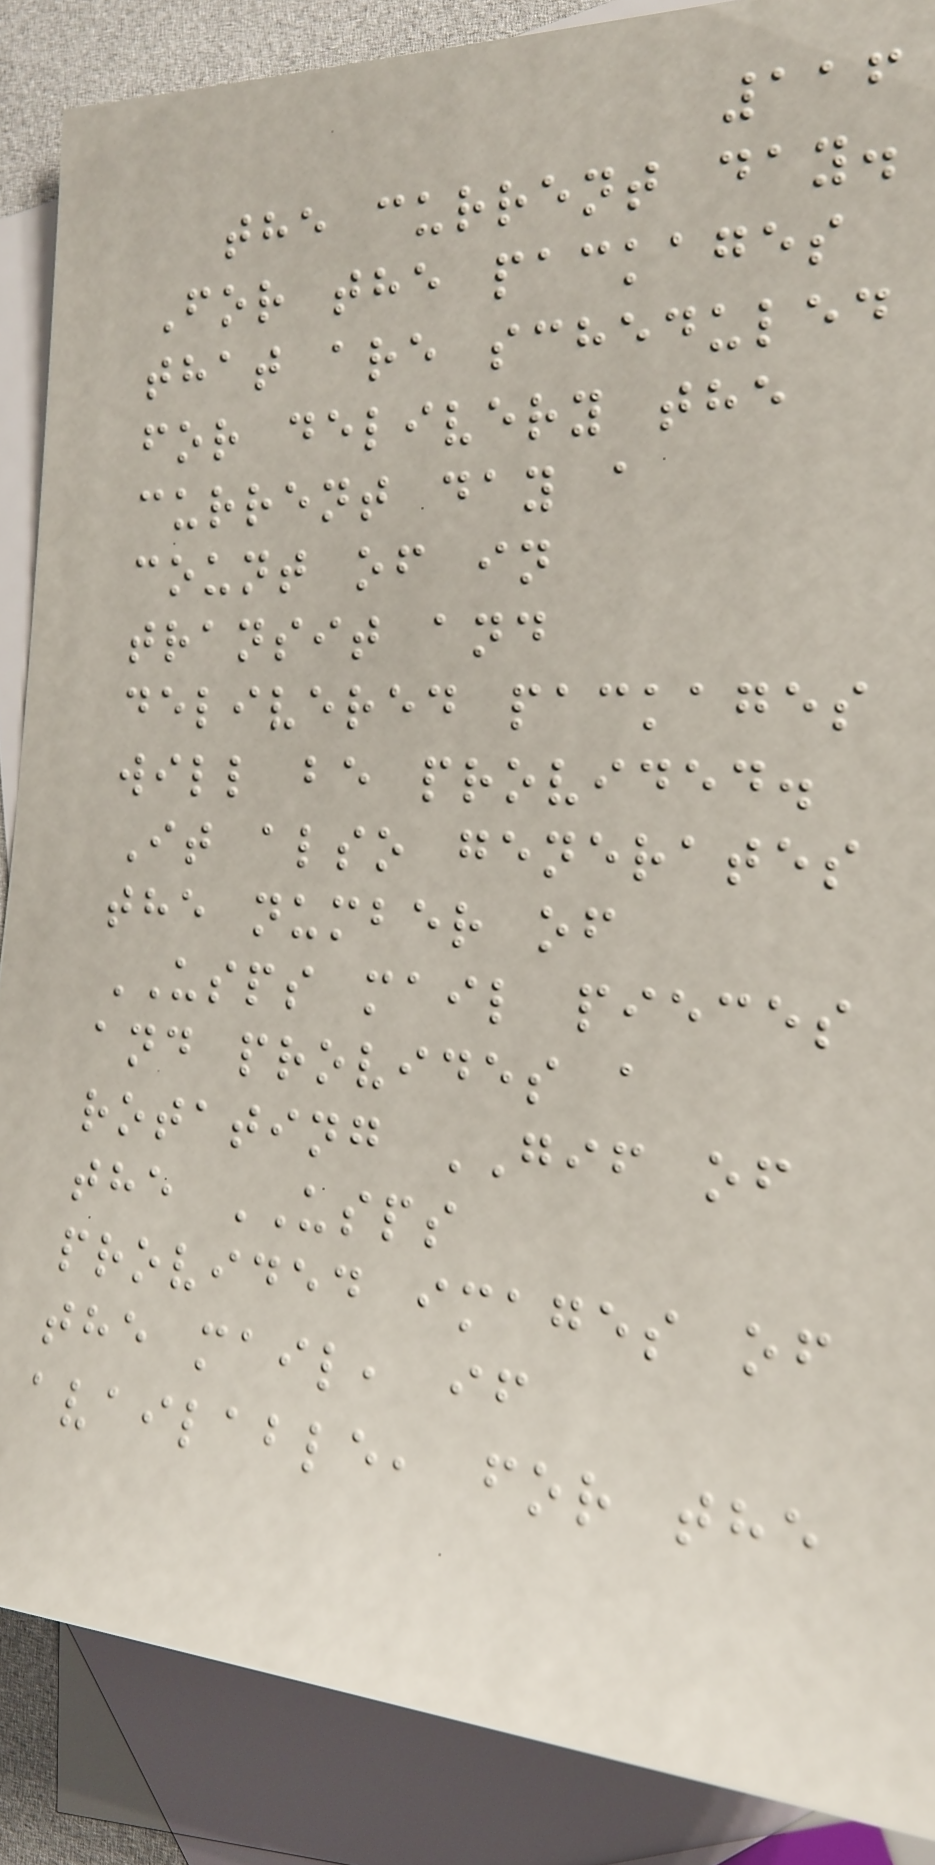116
the current day.
For the packages
that are scheduled
for delivery the
current day a
count of in
transit and
delivered packages
will be provided.
It also generates
the number of
USPS mail pieces
and provides a
rotating GIF of
the USPS
provided images of
the mail, if
available, for the
